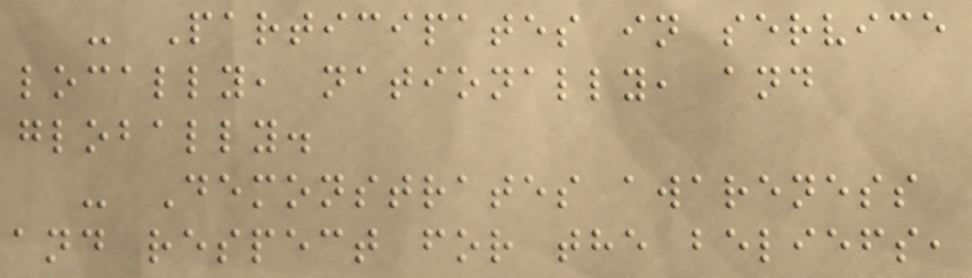- Participates in service
locally, nationally, and
globally.
- Demonstrates awareness
and respect for the beliefs,
